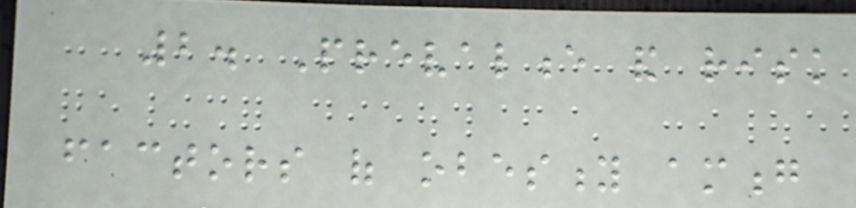2. Prevalence and risk
factors of obesity among
